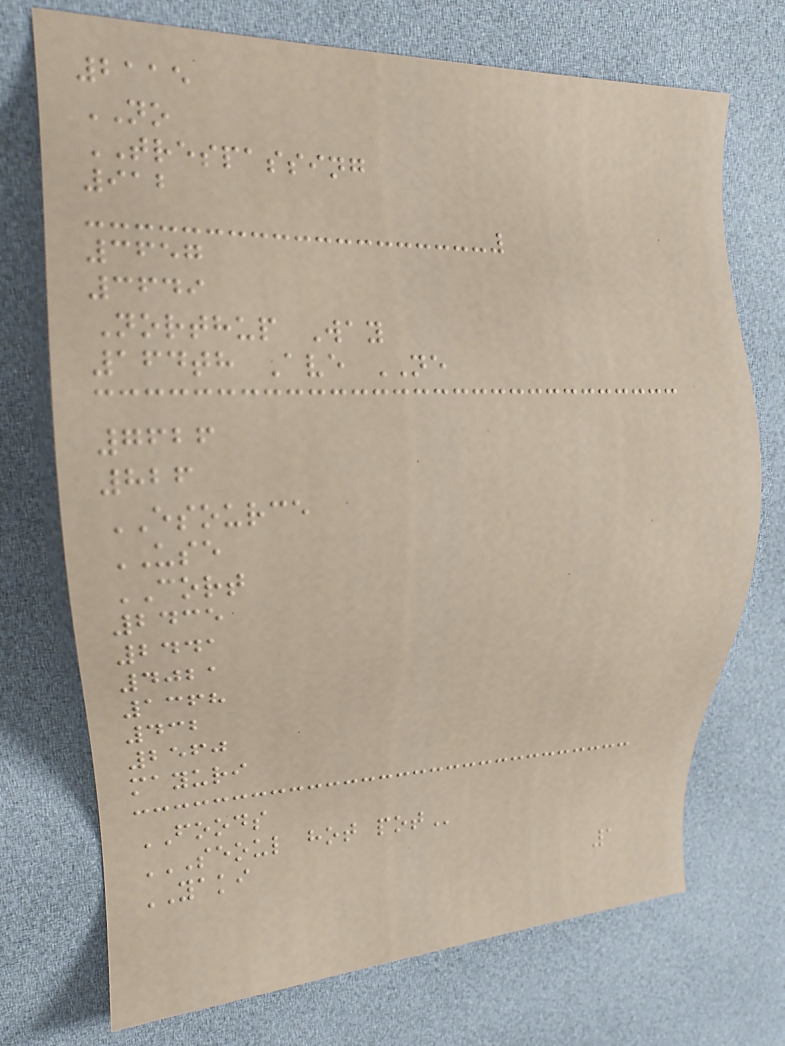2115
NO
TRESPASSING
912
3657
3649
Northup Way
164th Ave NE
7626
826
ESOURCE
USE
CORT
2435
2441
4021
1368
432
2560
mayuri
FOODS
SEOUL HOT POT
YAKI
1
